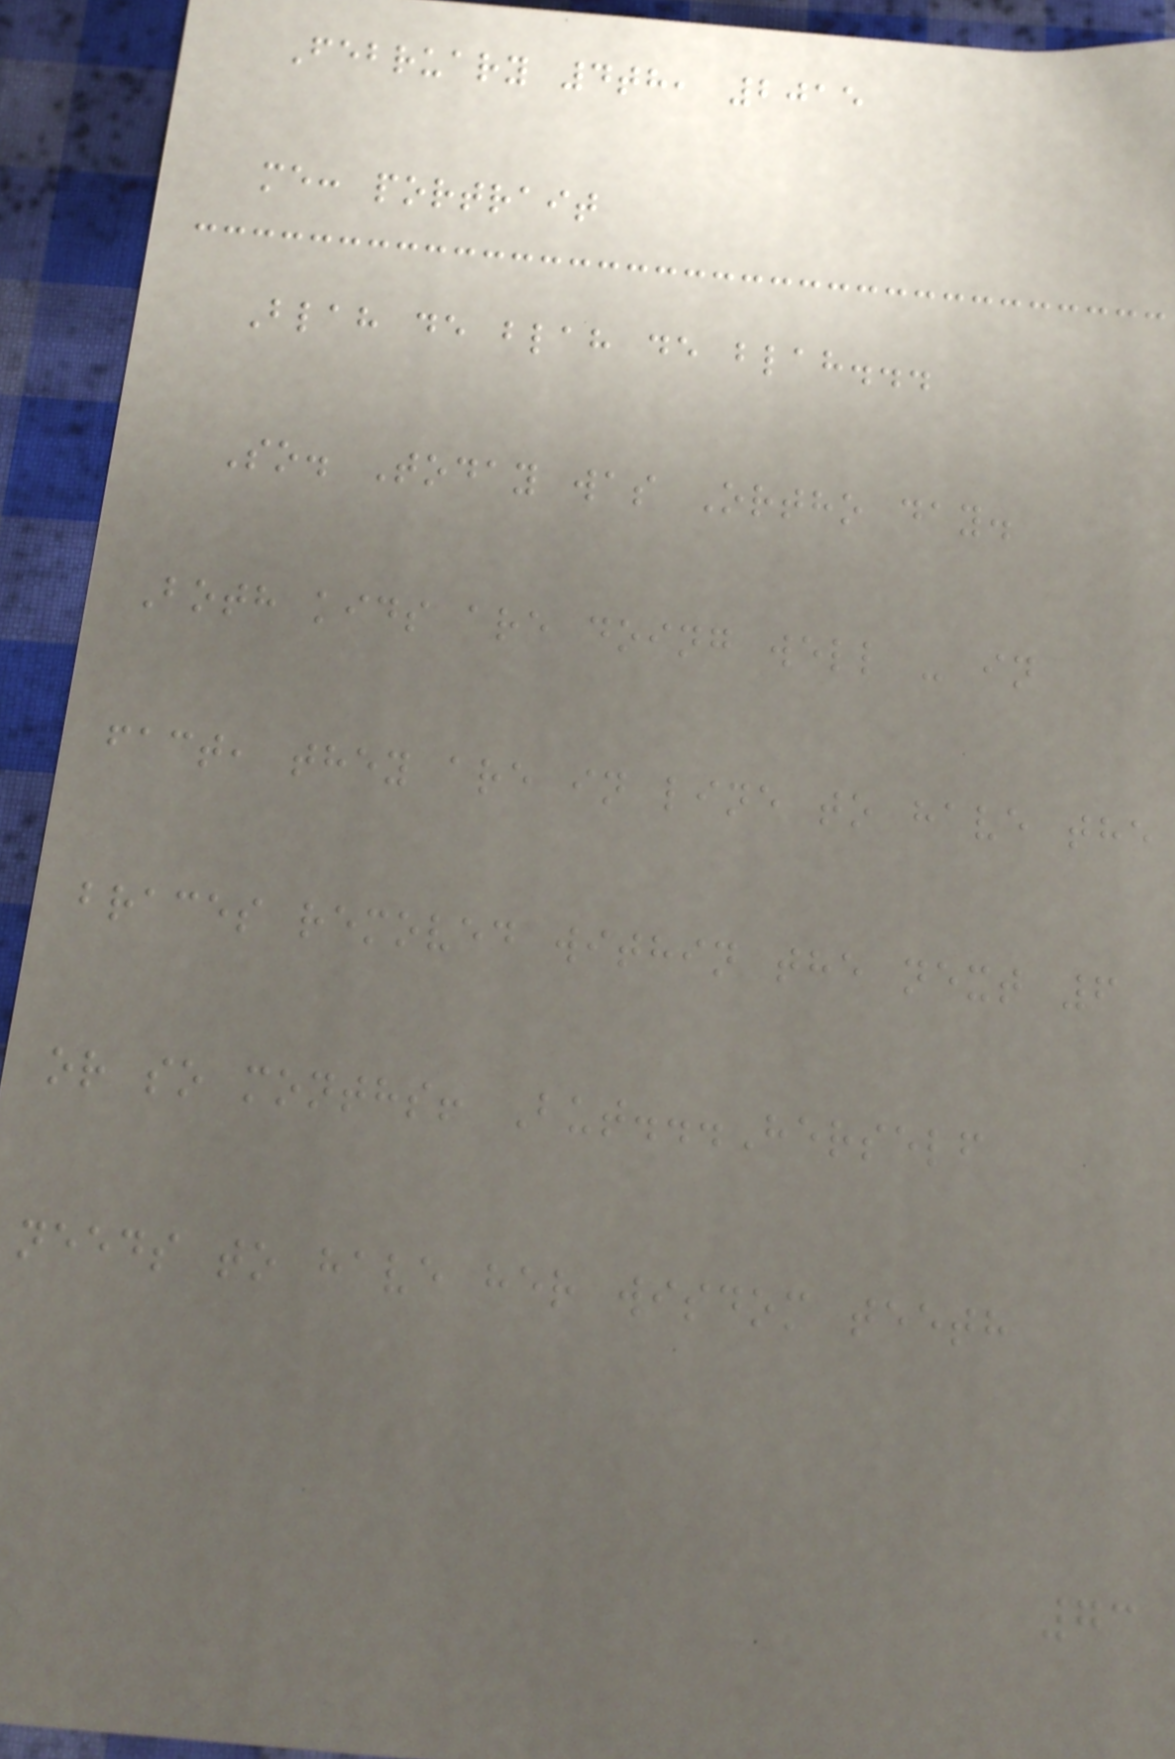February 4th, 2015
me: portrait
Blah de blah de blah...
So. Today was Ortho day.
Both kids are doing well - in
fact, they are in line to have the
braces removed within the next 6
or so months! But...Herself
needs to have her wisdom teeth
73
